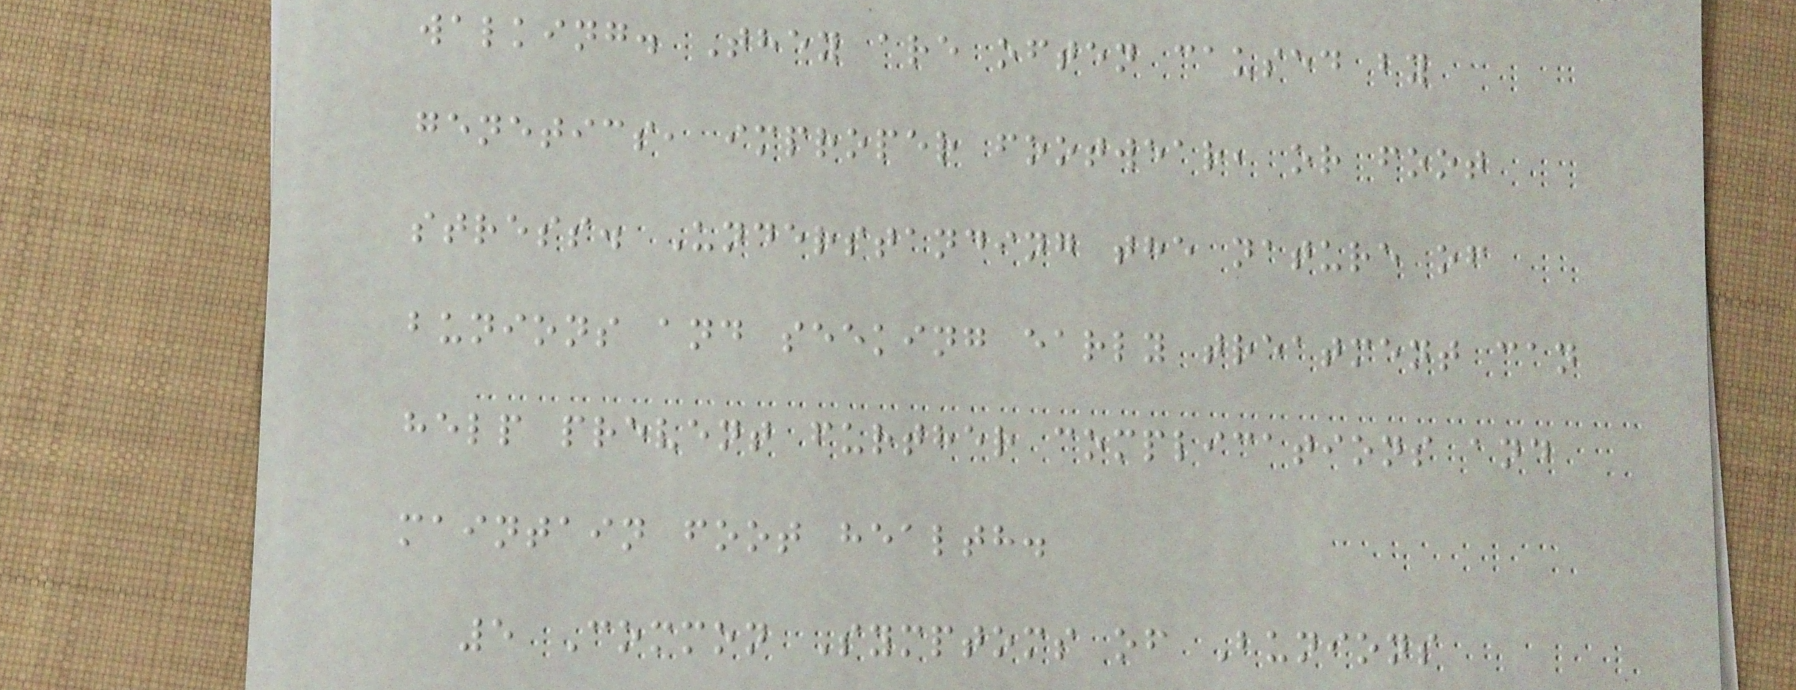walking. They are often caused by
genetics, improper footwear, or foot
stress. Understanding the nature of
bunions and seeking early treatment can
help prevent further complications and
maintain foot health.
5 Common Symptoms of Bunions
